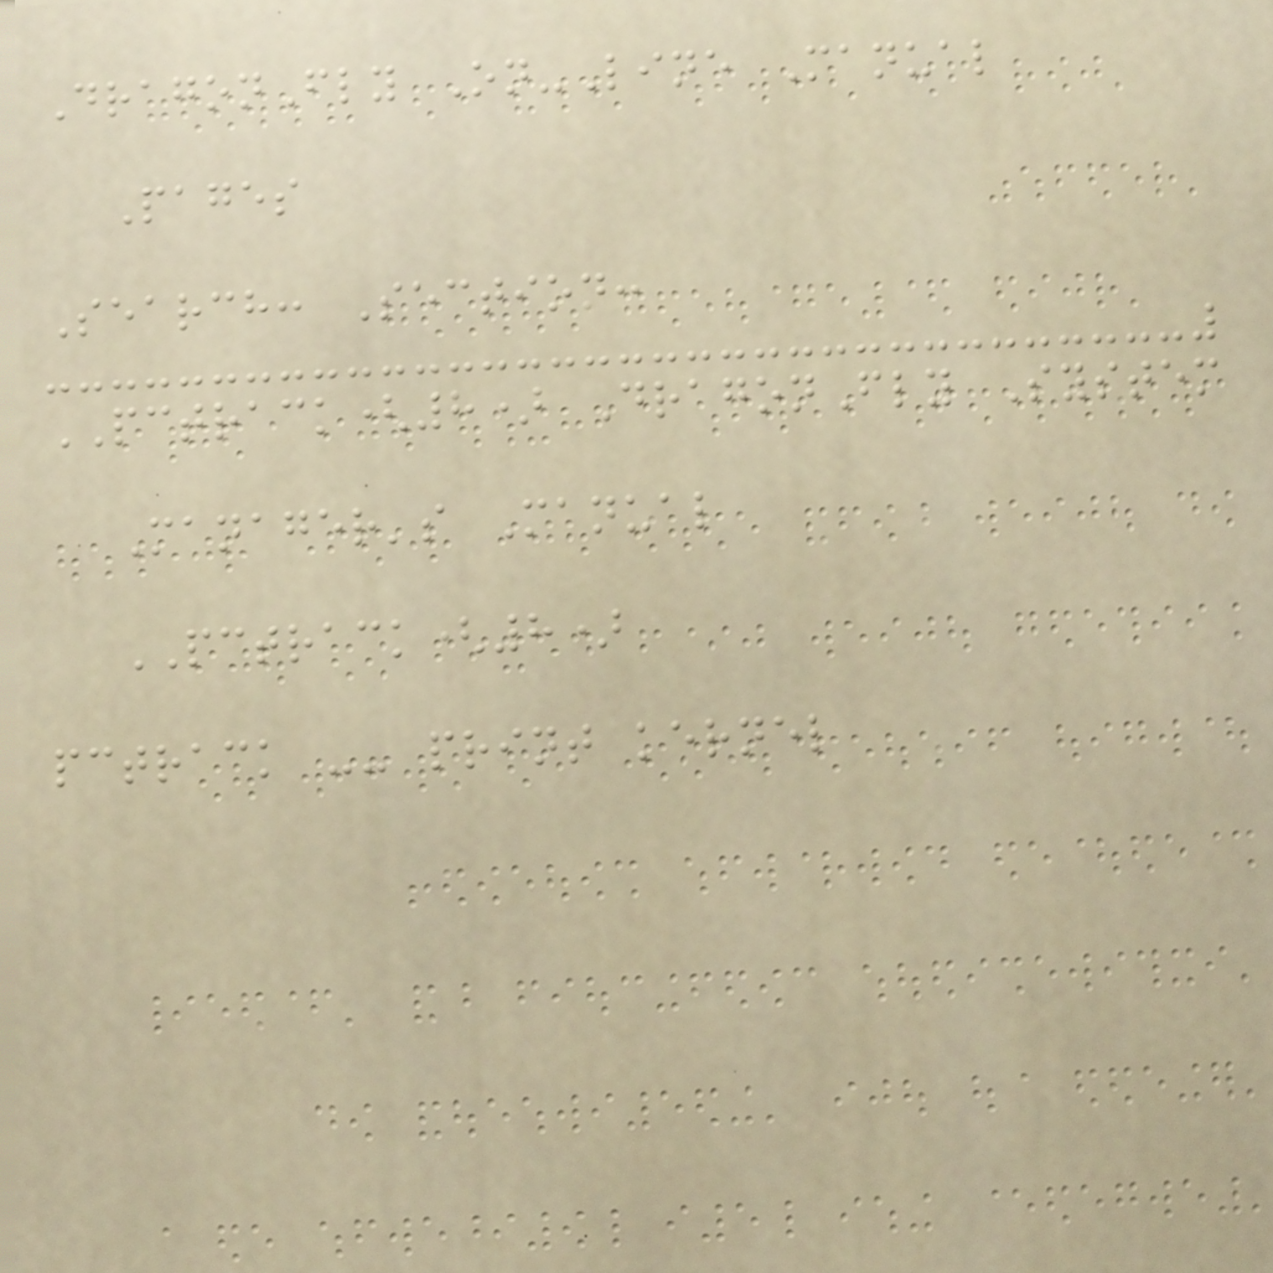DragonFly On-Line Manual
Pages
Search: Section:
PCTRACK(8) DragonFly System
Manager's Manual
PCTRACK(8)
pctrack -- print kernel
